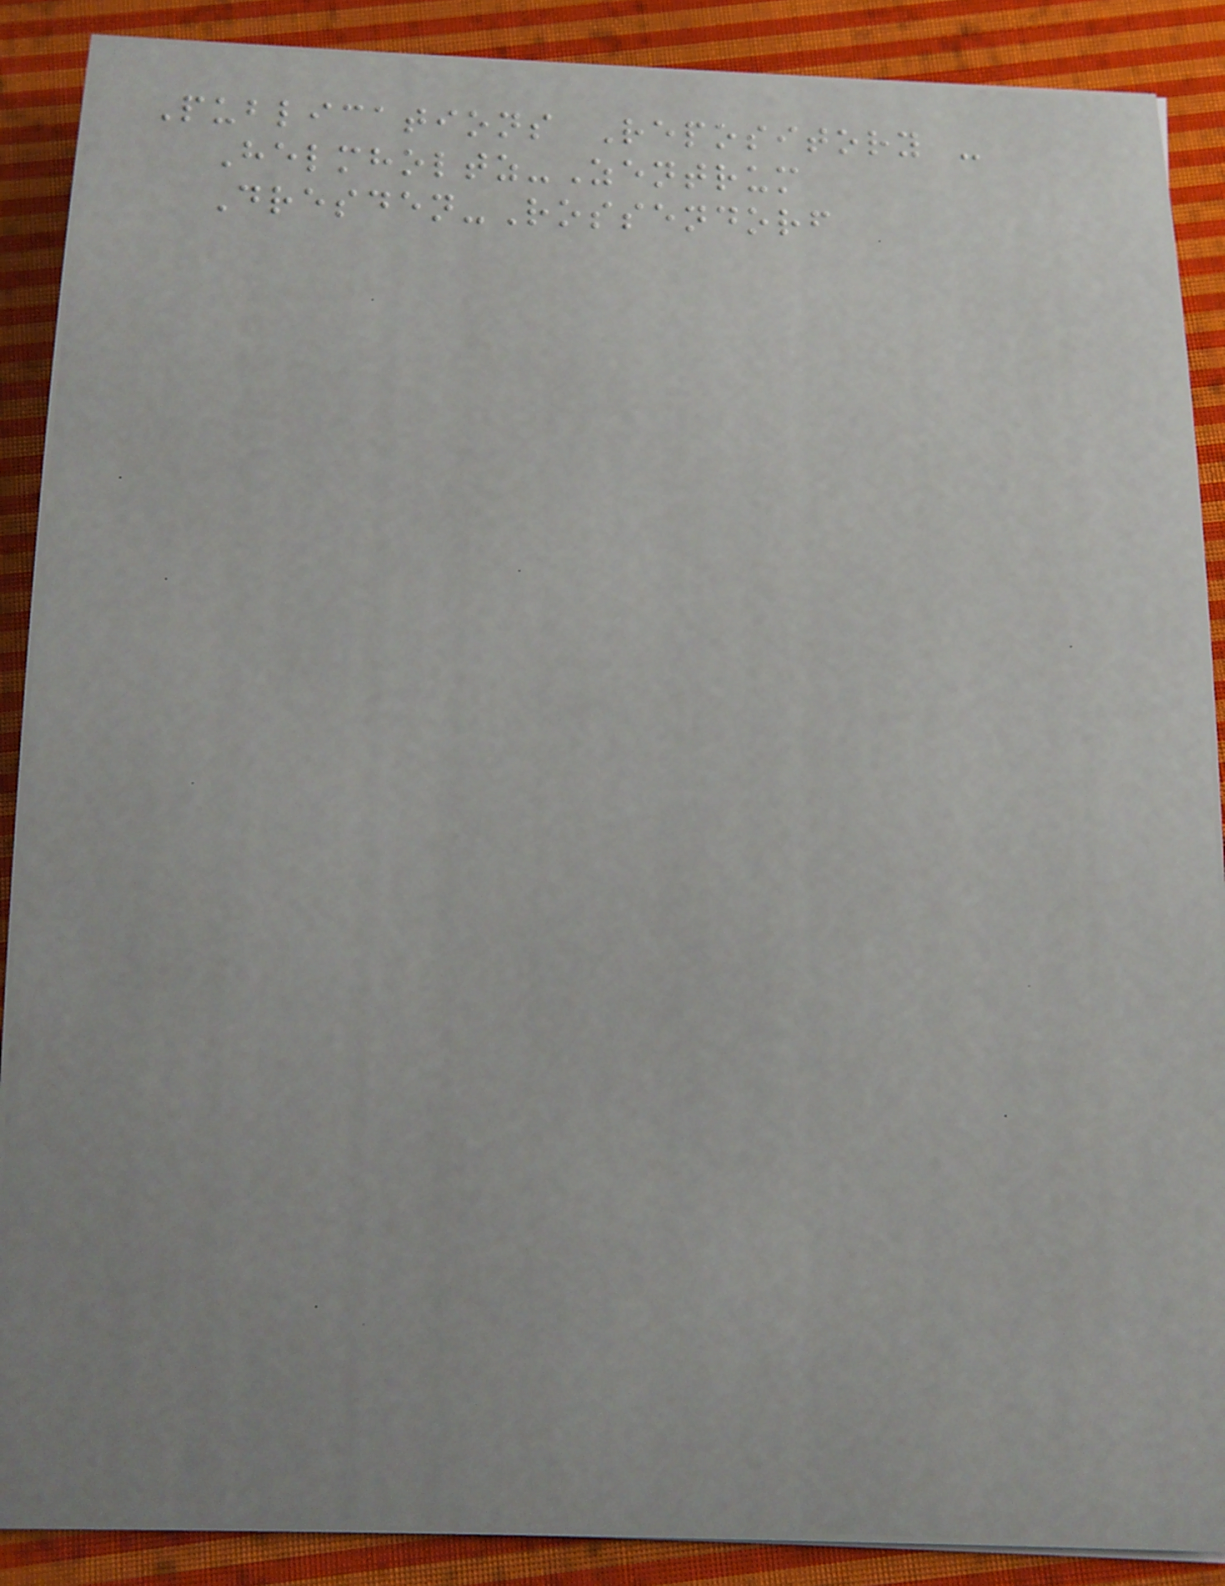Publications Repository -
Helmholtz-Zentrum
Dresden-Rossendorf
